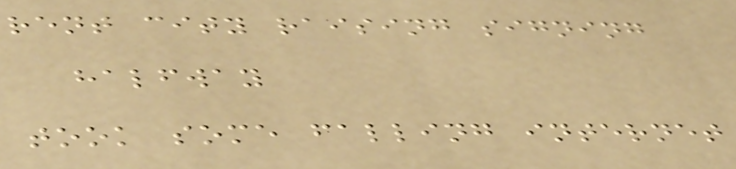rent city raising signing
halfway
took some falling internet
